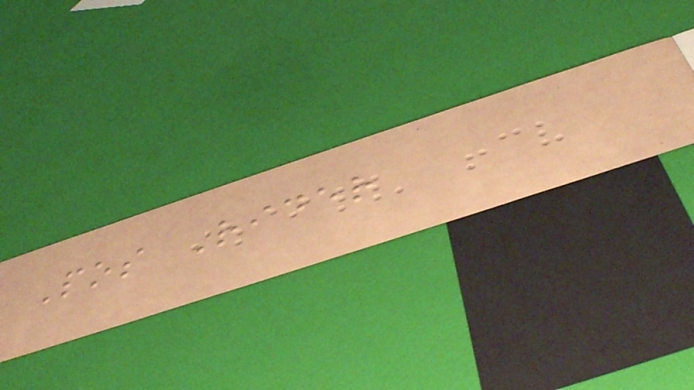Pos Rider
